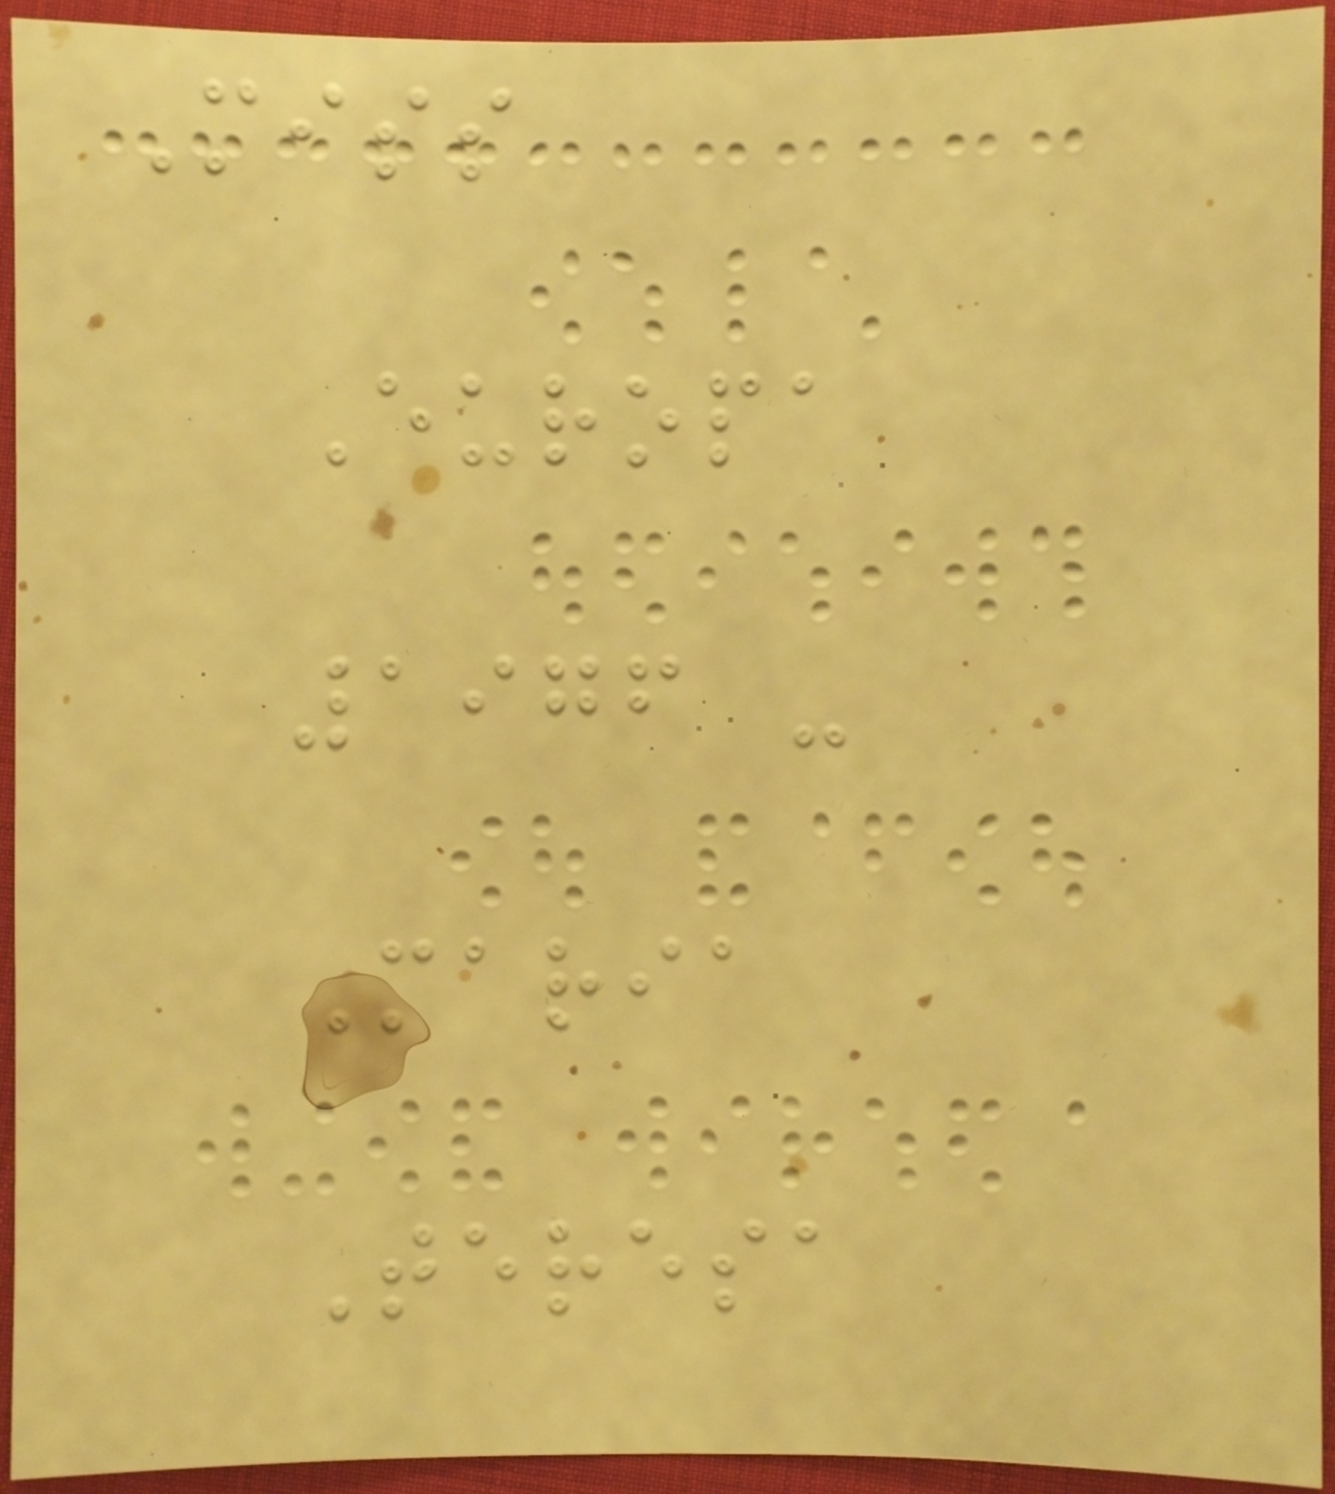Miss
Europa
1976 -
Maria
Teresa
